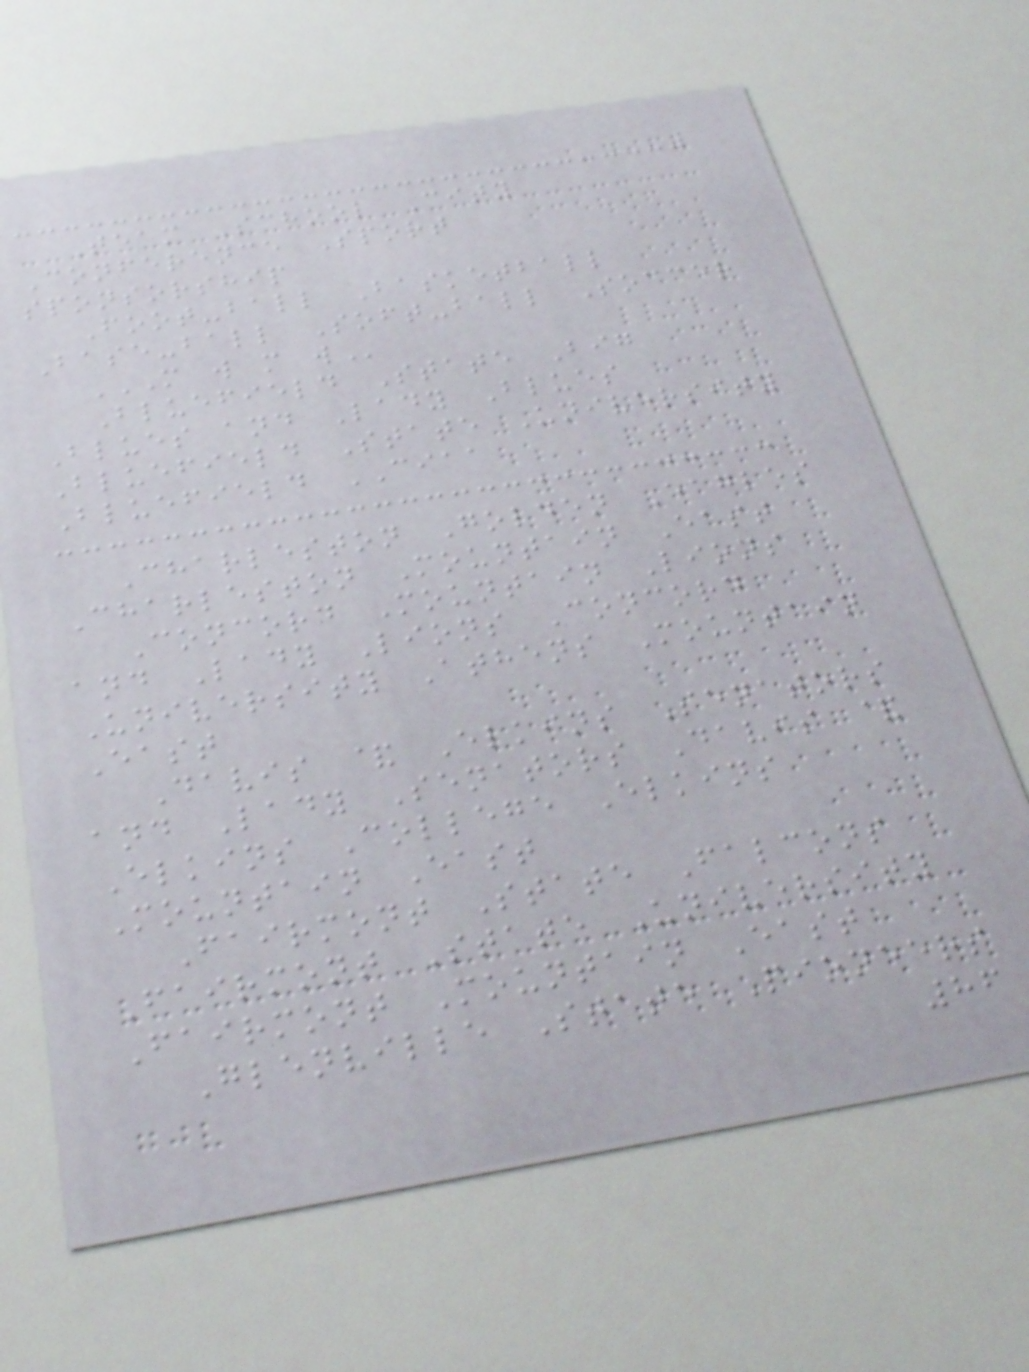Team School City
Conference Sport
sponsorship
Foot-ball Basketball
Base-ball Soft-ball Soccer
M W M W
Bluefield State Big
Blues and Lady Blues
Bluefield State University
Bluefield CIAA
Charleston Golden Eagles
Charleston Mountain East
Concord Mountain Lions
and Lady Lions Concord
University Athens Mountain
East
Davis & Elkins Senators
and Lady Senators Davis &
Elkins College Elkins
Mountain East
Fairmont State Falcons
Fairmont State University
Fairmont Mountain East
Glenville State Pioneers
86
